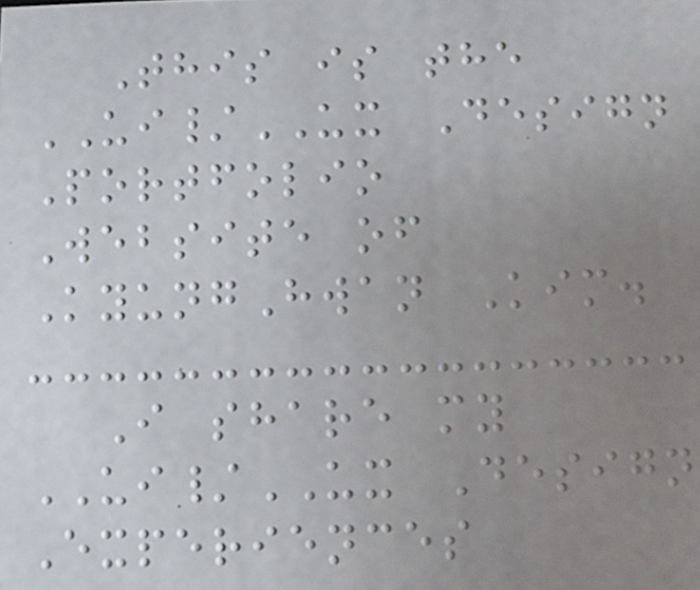This is the
UI/UX Design
Portfolio
Website of
KyungHwan Kim.
I share my
UI/UX Design
Experiences
